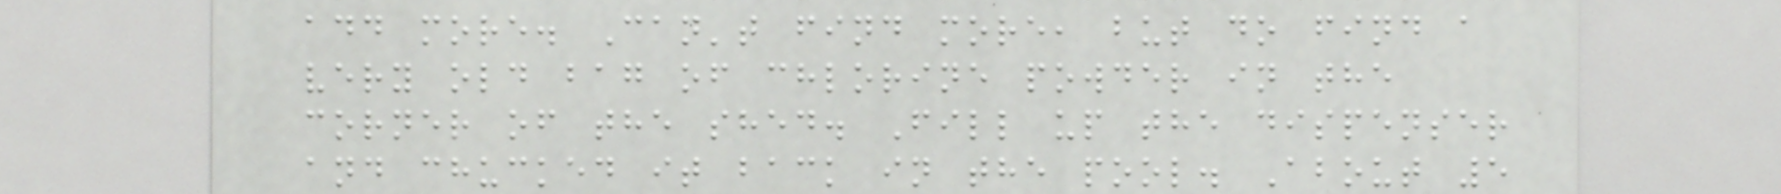add more. Can't find more, but do find a
very old bag of chlorine powder in the
corner of the shed. Fill up the dispenser
and chucked it back in the pool. About 5
